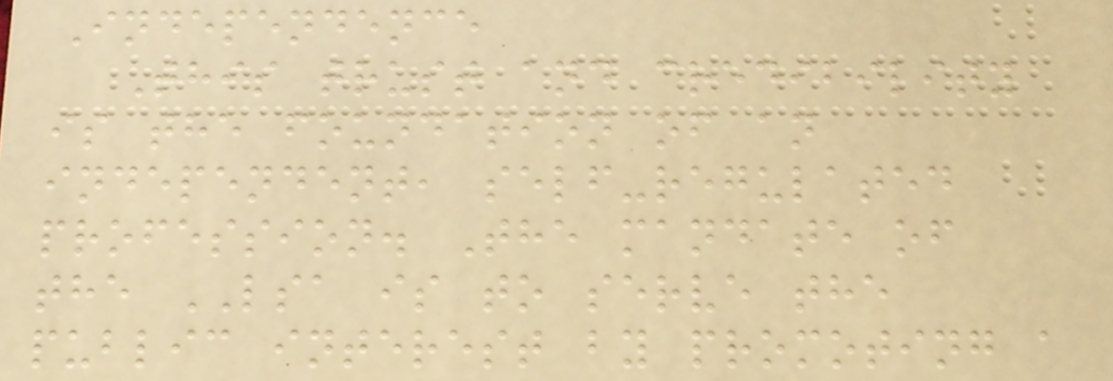Independence
This trust and credibility
is the foundation of an
independent, self-regulated
profession. The mandate of
the LSA is to serve the
public interest by promoting a
